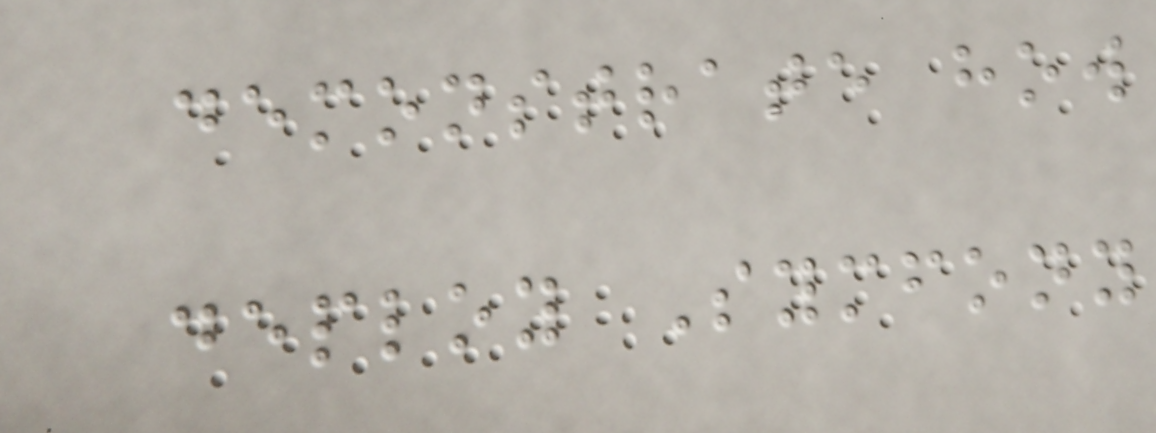demonstrate how
deploy Symfony
